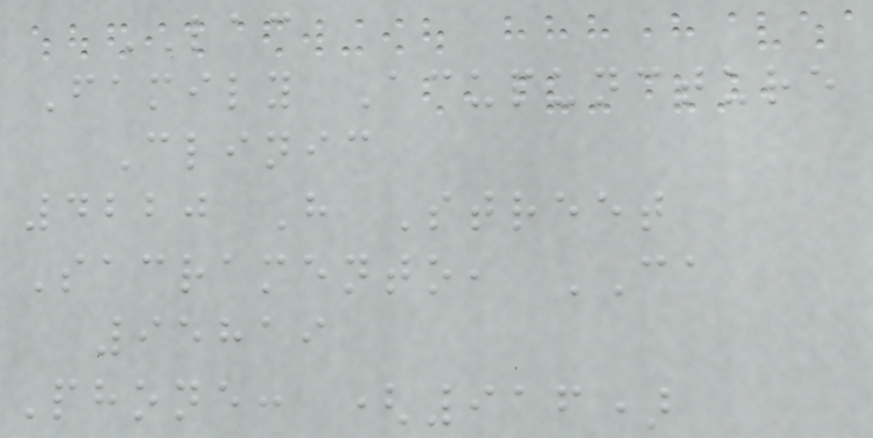LAC
Family Acupuncture
Clinic
4220 H Street
Sacramento, CA
95819
Phone: (916)
